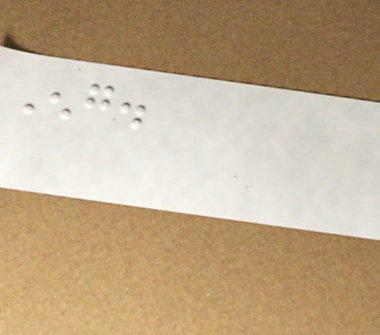Eng.
